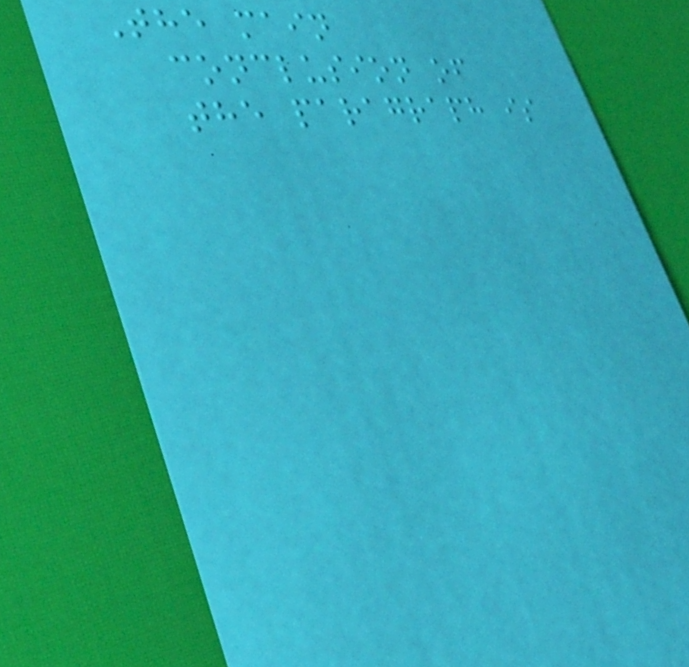The main
conclusion of
the paragraph is
